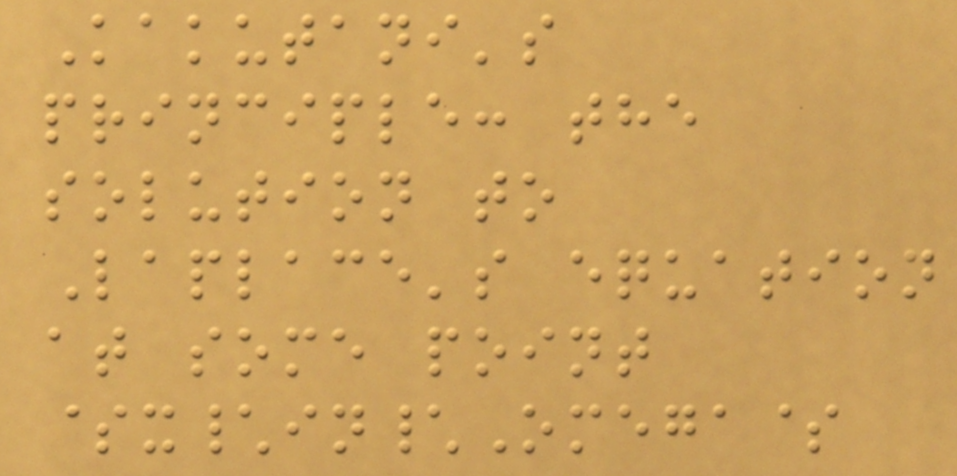Kakutani's
principle: the
solution to
Laplace's equation
at some point
$x\in\Omega$
